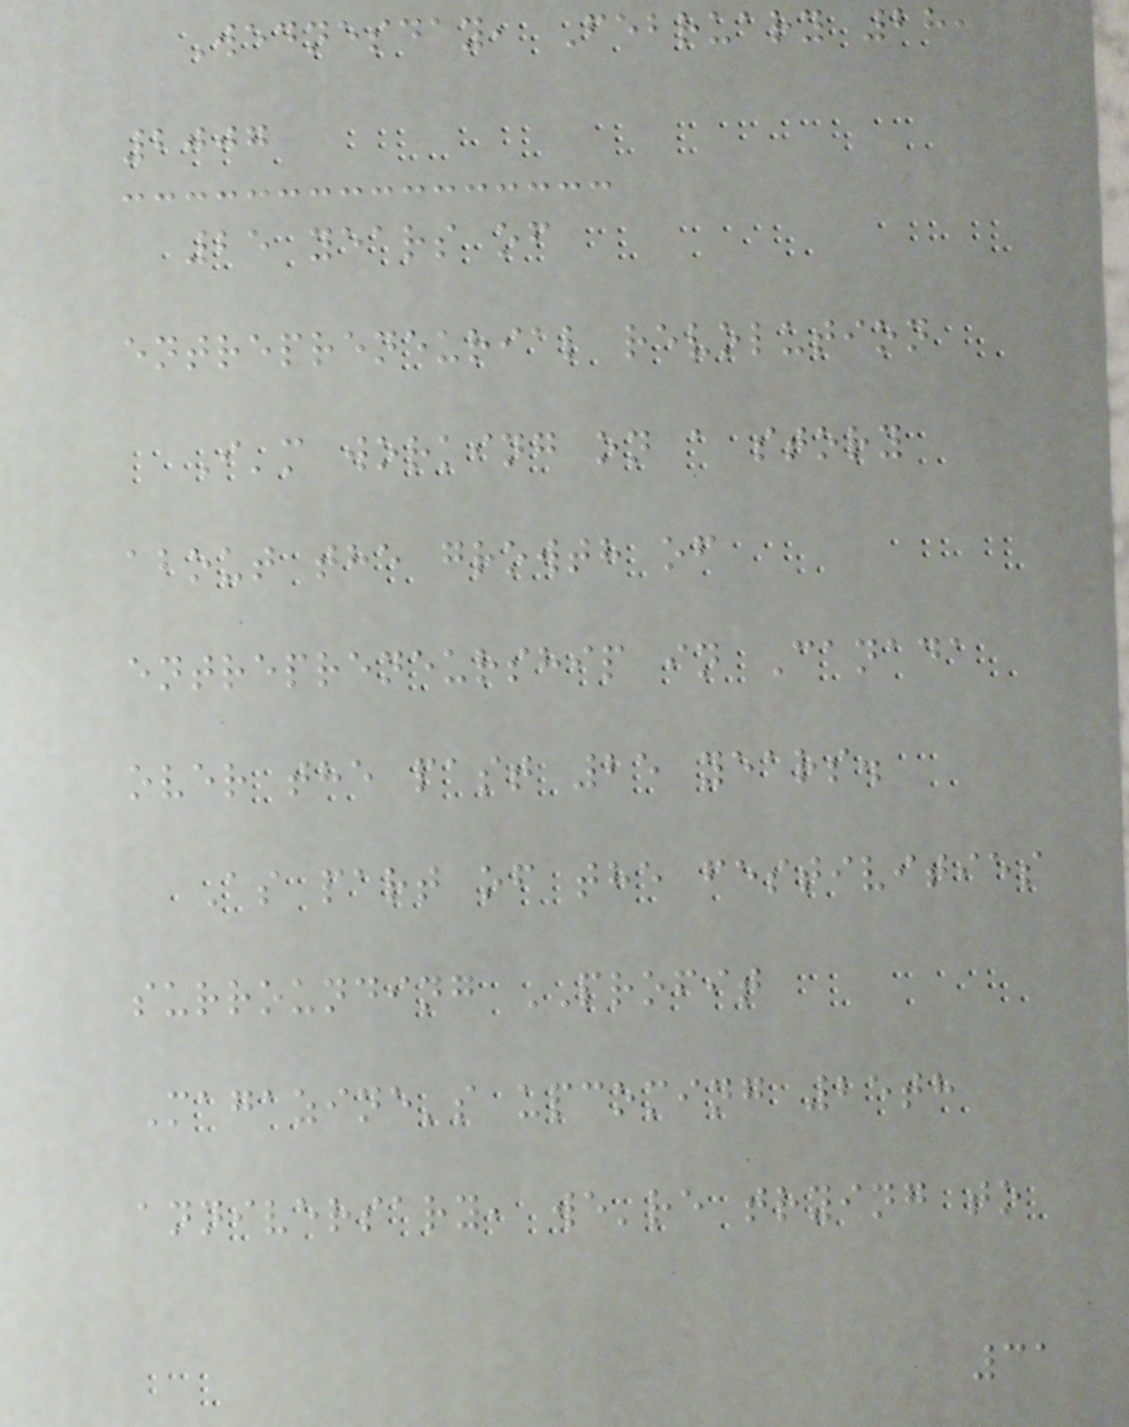Wednesday, February 28,
2007
25 years of
entrepreneurial revolution
I'm working on a story
about the growth of
entrepreneurship in Canada
over the past 25 years.
As part of the festivities
surrounding PROFIT
Magazine's upcoming 25th
anniversary, we're trying to
31
